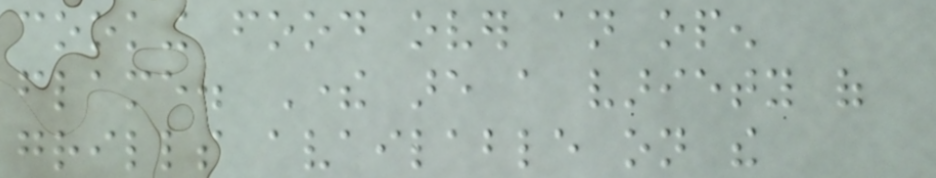cooking food over an open
flame. There are a variety of
grills available on the
